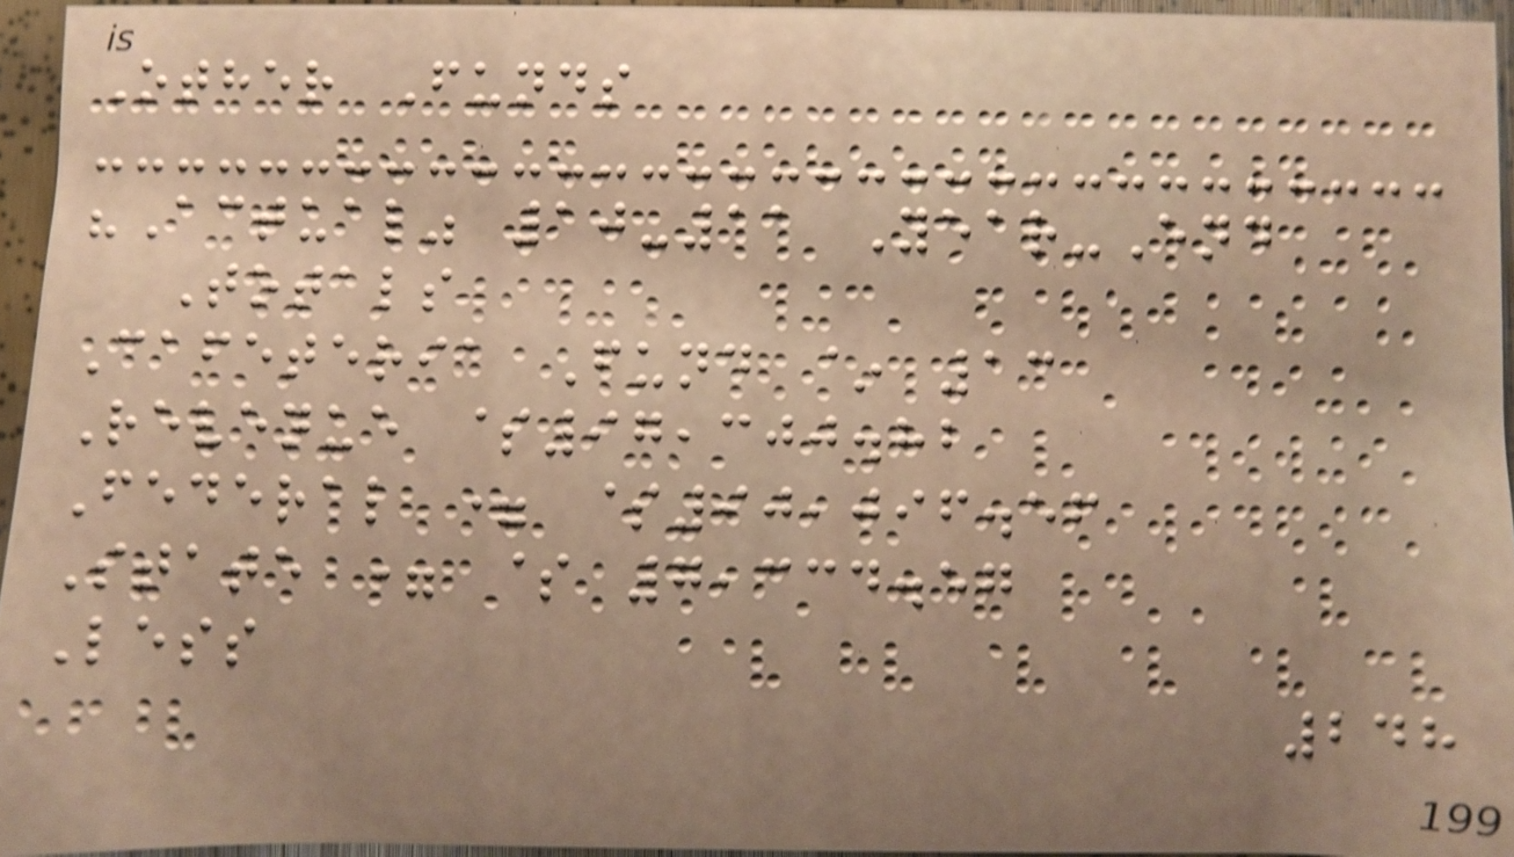Other Funds
"Actual" 10-11 Year-End
Totals
Cafeteria Fund ~ 13
Revenue $97,300.82
Federal = $90,096.56
State = $ 7,334.57
Less
248
